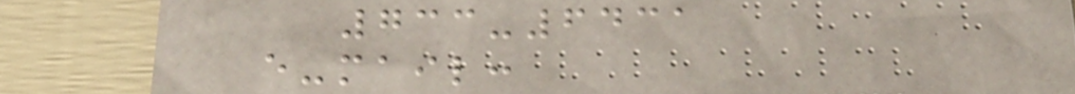733-6431
e-mail:
